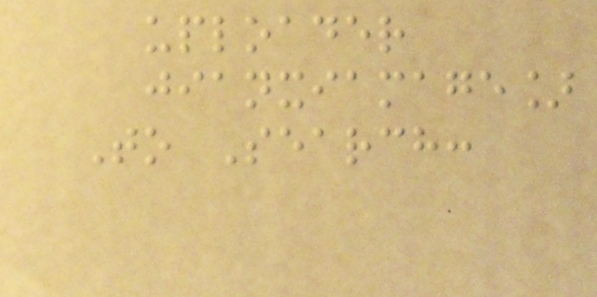uploader
jianxiamage]
To Search:
